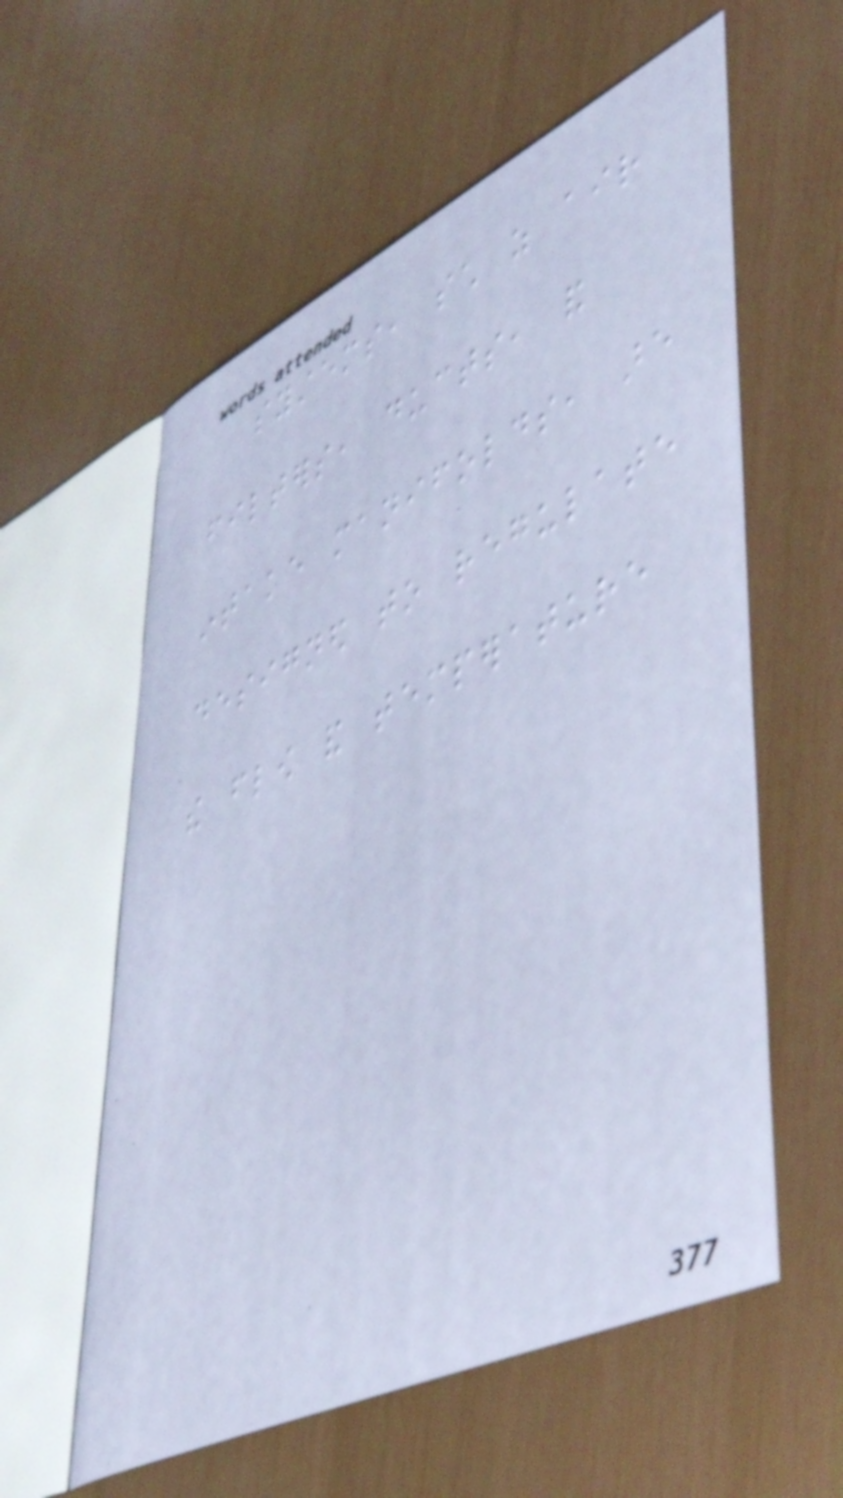systems, such as air
filters, ducts, and
intake manifolds, are
designed to regulate
the flow and temperature
